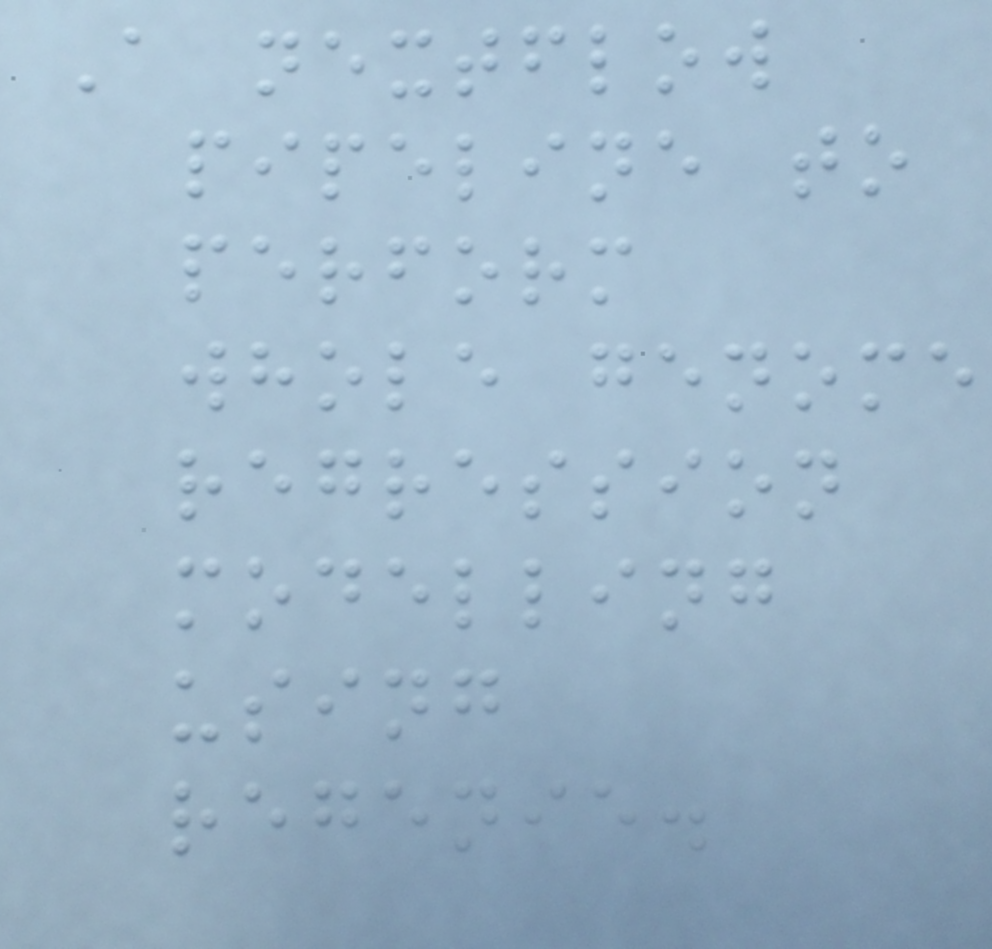A nextflow
pipeline to
perform
whole genome
regression
modelling
using
regenie.
